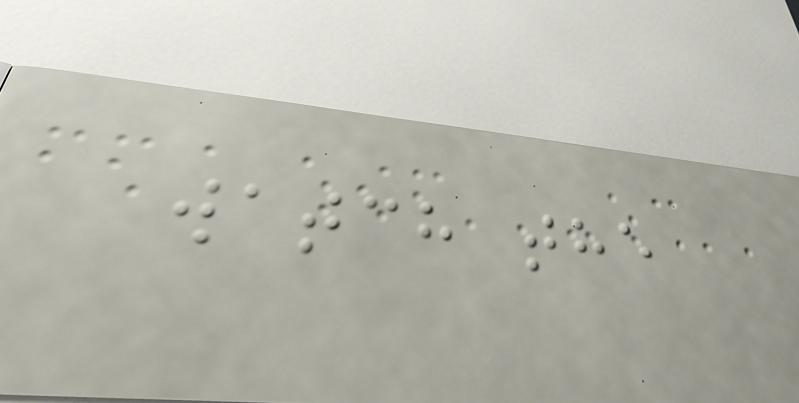watch the
